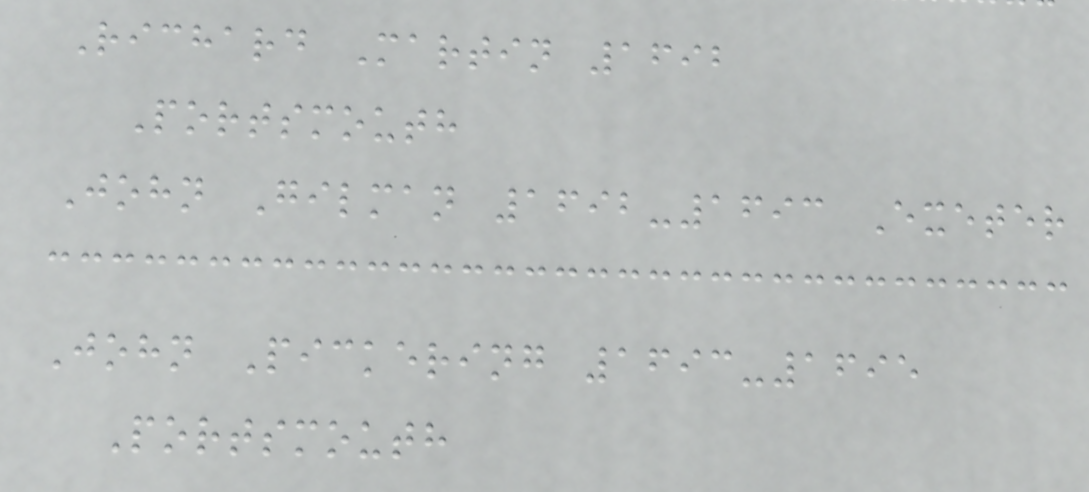Richard Martin 1692
Portsmouth
John Gilman 1692-1693 Exeter
John Pickering 1693-1695
Portsmouth
